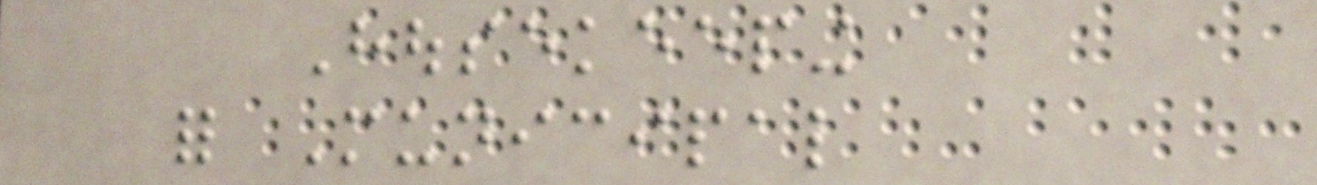Housekeeping
for Municipal
